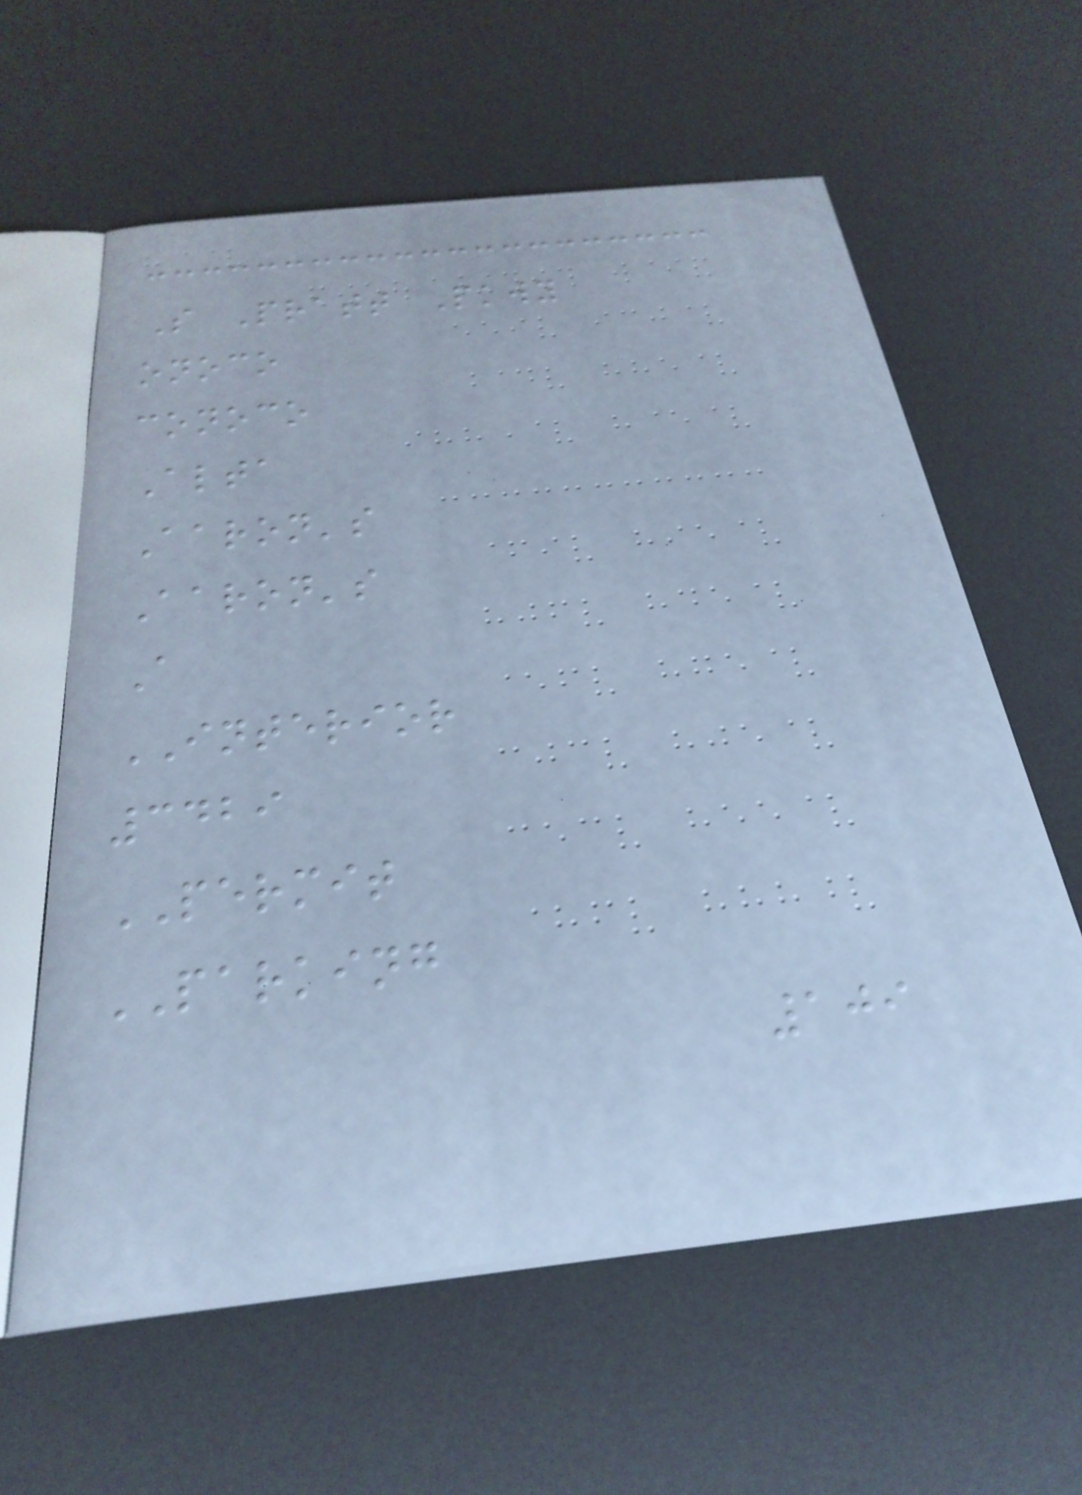S Pratt Pkwy
onoco
conoco
Alta
Aaron's
Aaron's
A
INTERIOR
3429
PERMIT
PARKING
109
